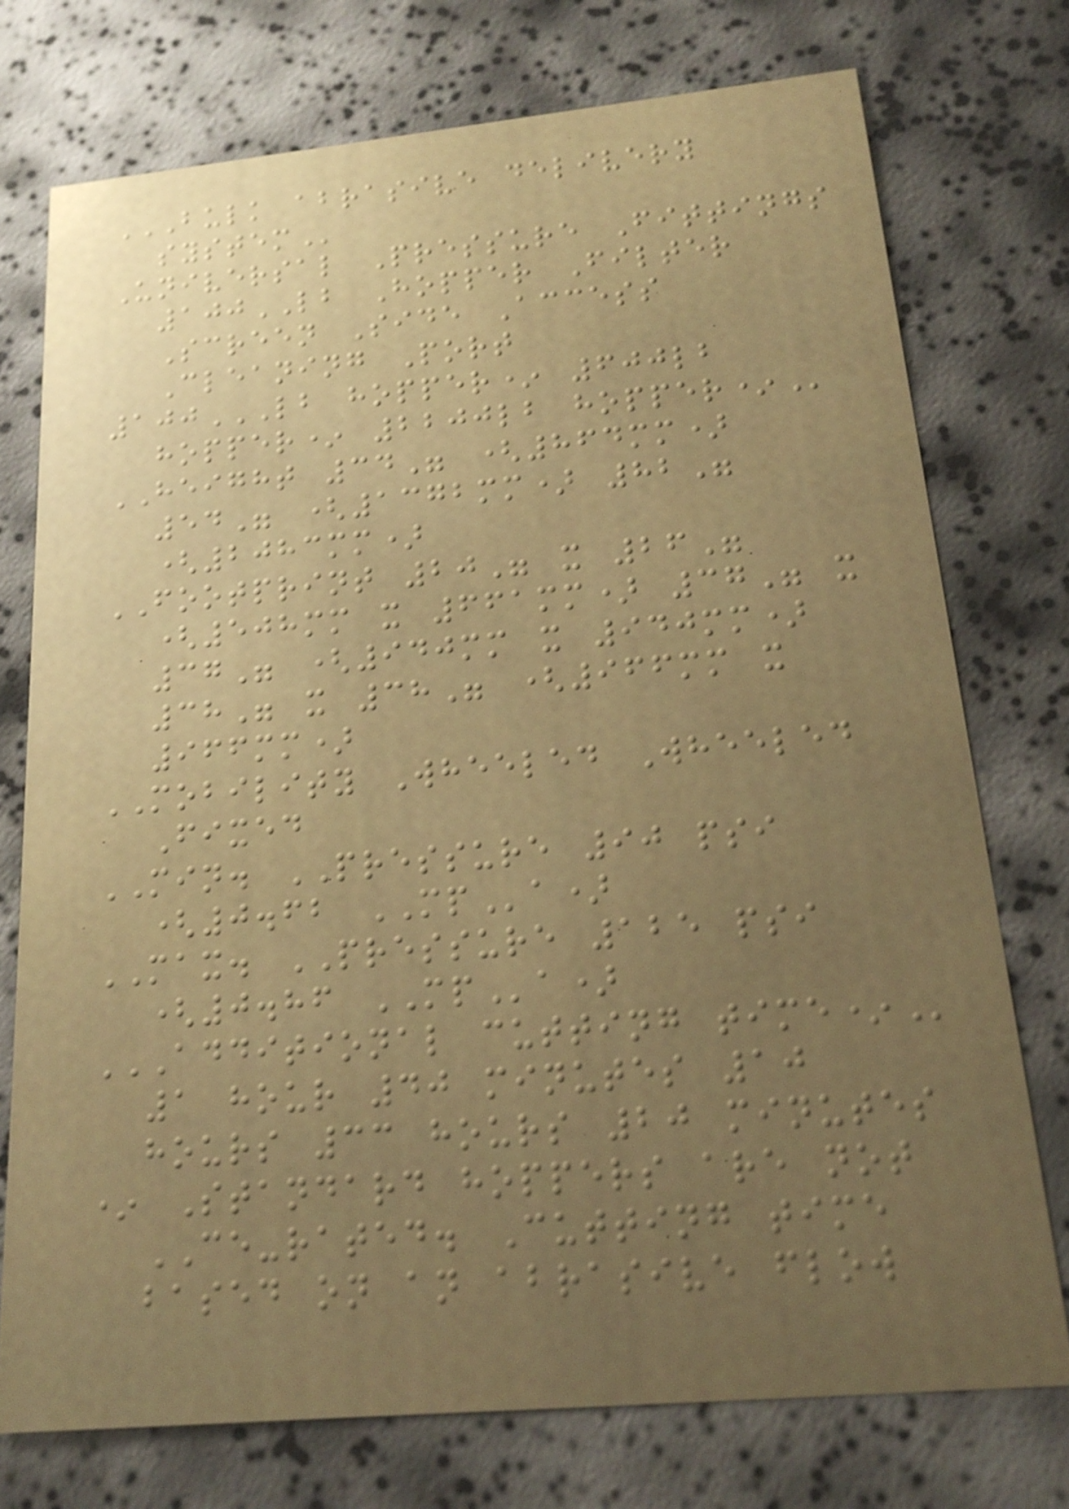BULK ABRASIVE DELIVERY
SYSTEM
Universal Pressure Fittings
100LB Hopper Filter
Screen Side Access
Cleaning Port
100LB HOPPER* 600LB
HOPPER* 2200LB HOPPER*
HEIGHT 34" (864mm)
54" (1372mm) 82"
(2083mm)
FOOTPRINT 20" x 26"
(508mm x 661mm) 37" x
37" (940mm x 940mm)
38" x 38" (966mm x
966mm)
MOBILITY Wheeled Wheeled
Fixed
MIN. PRESSURE 90 psi
(0.62 MPa)
MAX. PRESSURE 125 psi
(0.86 MPa)
ADDITIONAL CUTTING TIME*
1 hour 40 minutes 10
hours 33 hours 20 minutes
* Standard hoppers are not
CE-rated. Cutting time
based on an abrasive flow
